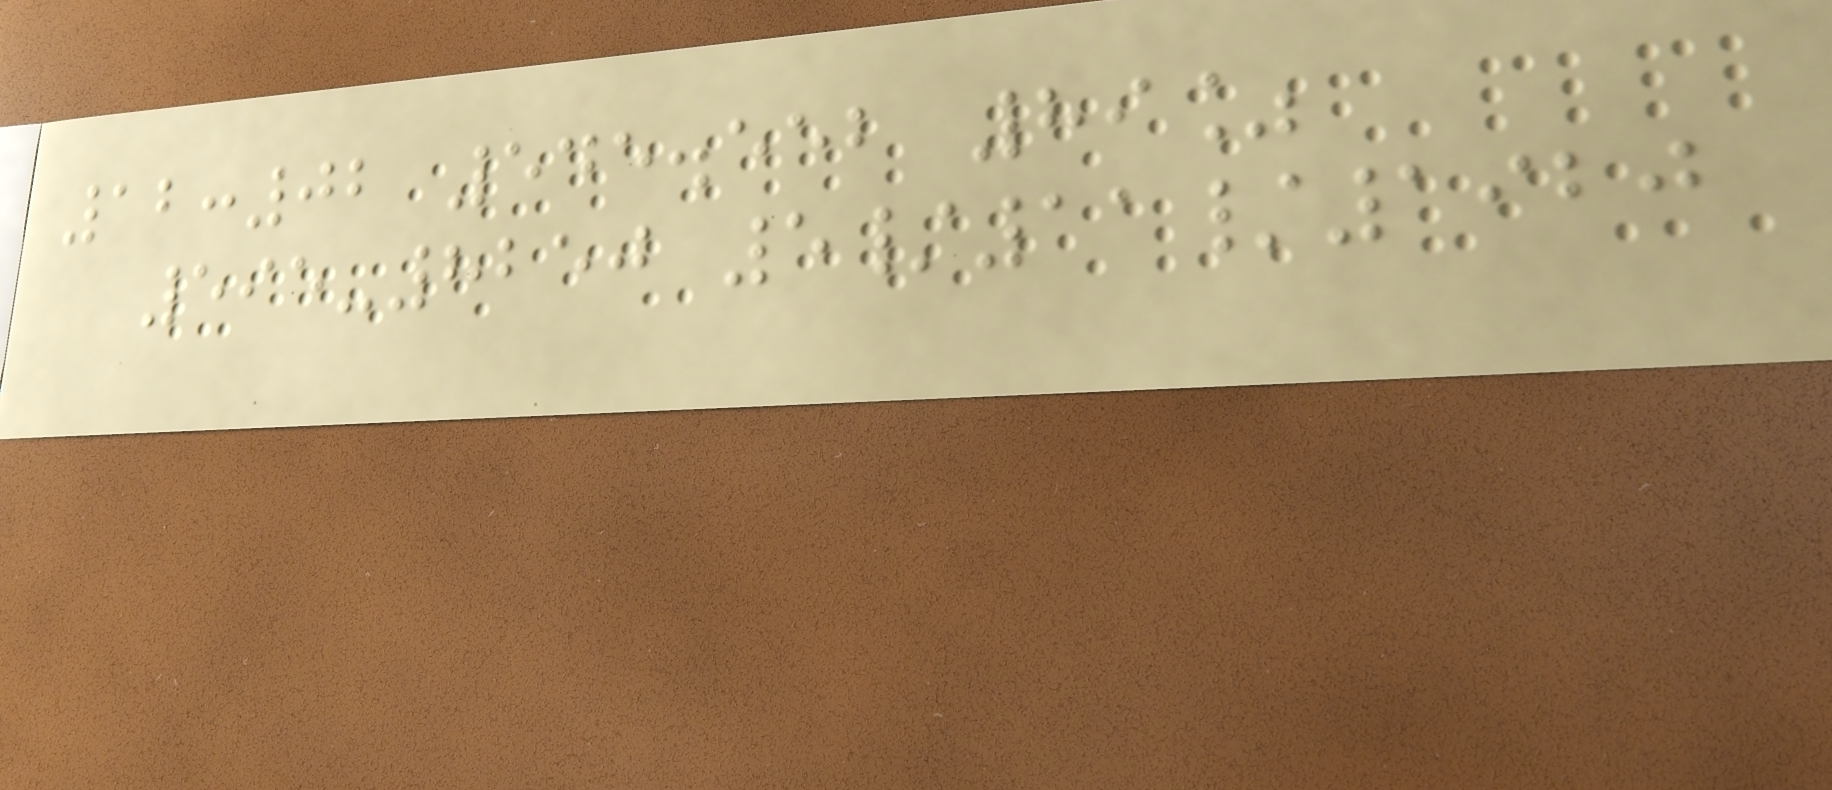12:02 545.552 89%
595-8250 5/11/1920
